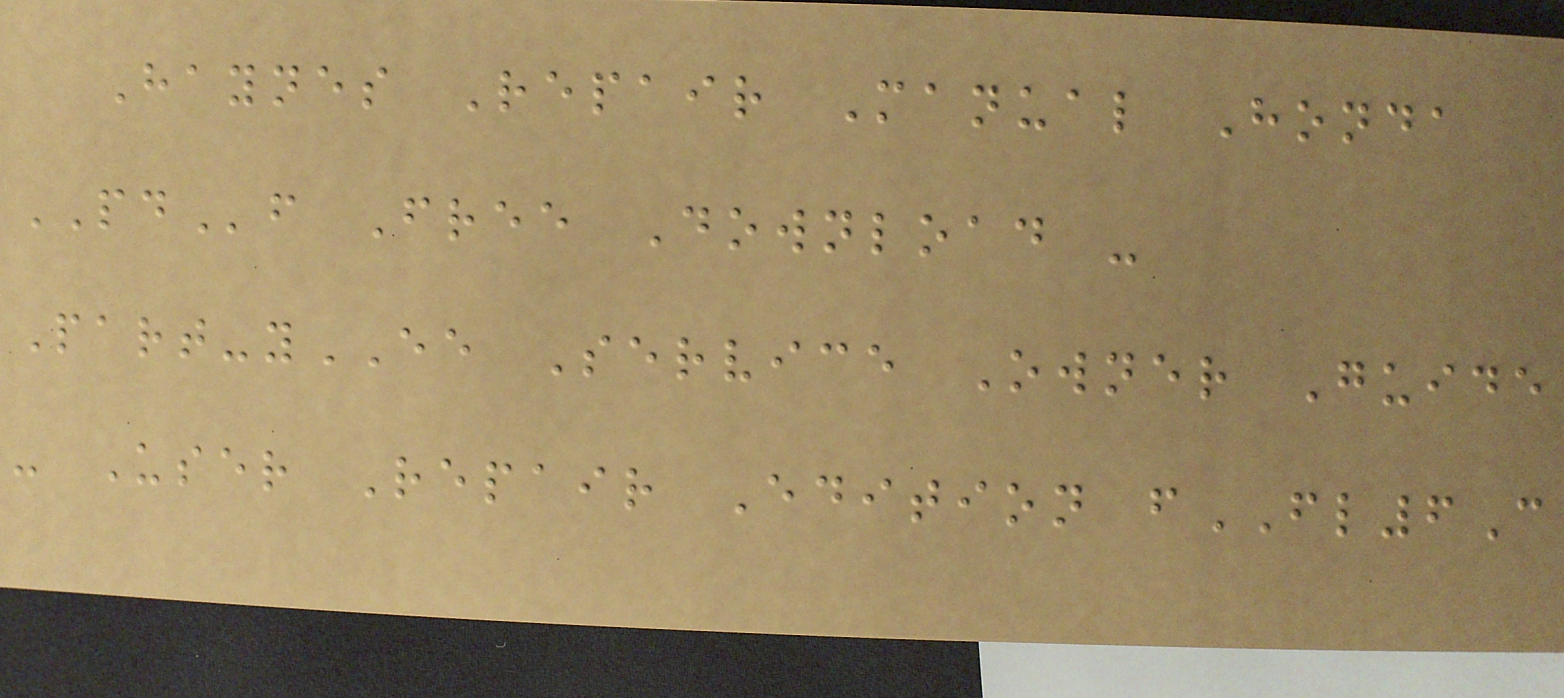Haynes Repair Manual Honda
PDf Free Download -
Part-yEE Service Owner Guide
- User Repair Edition fFL6C
